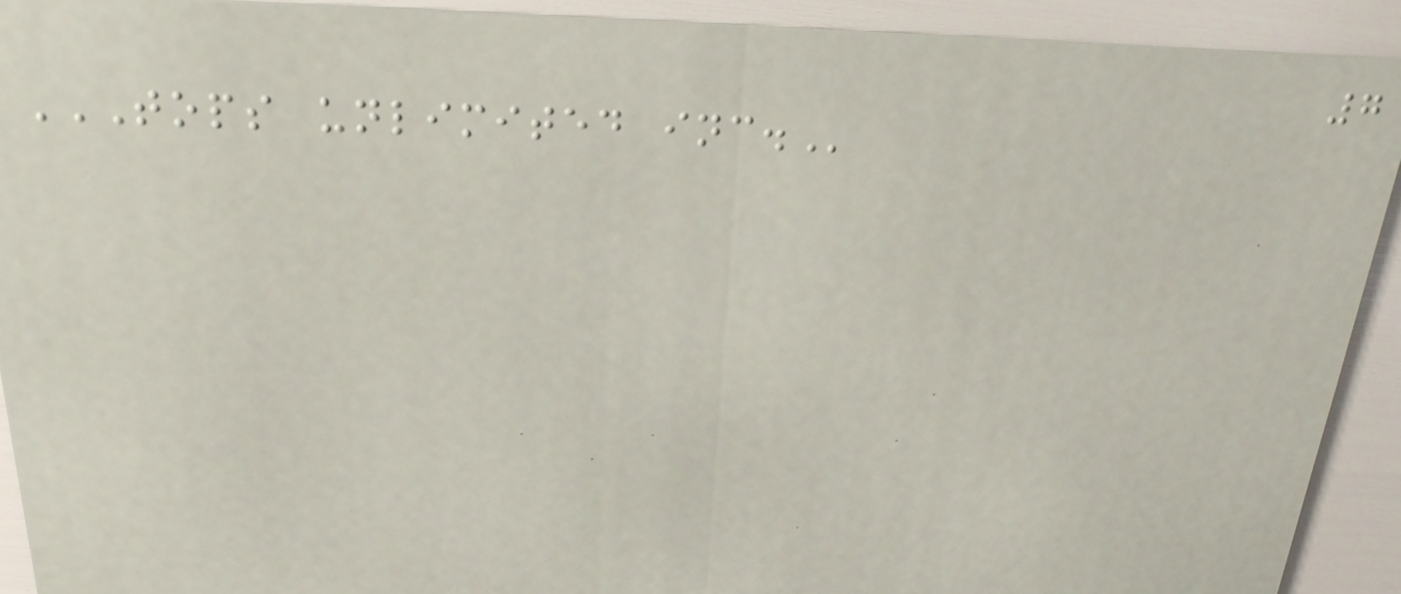7
TOPS UNLIMITED INC.
